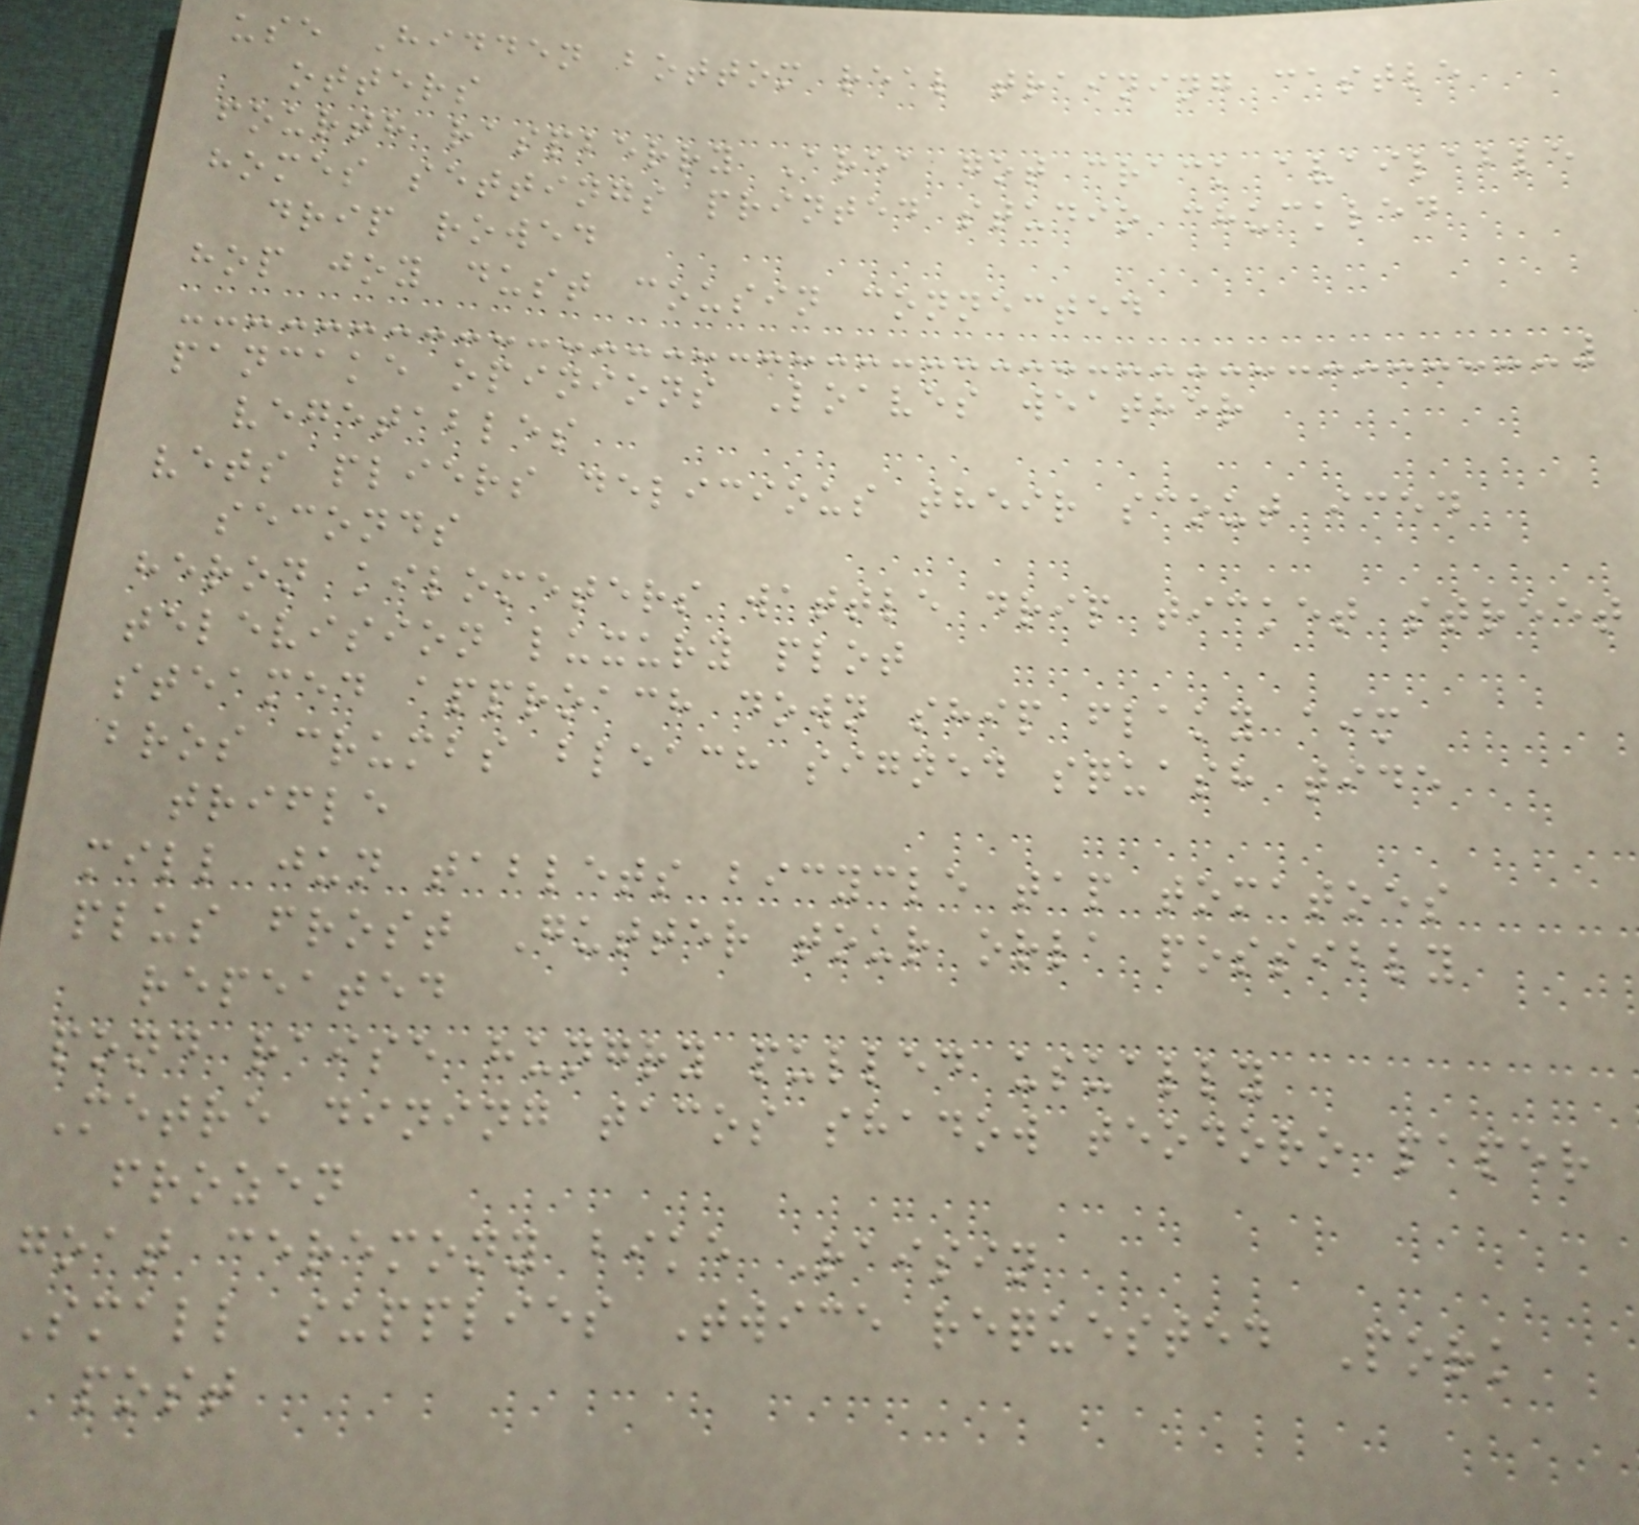use Hidden bottom real training castle
otters
fourth raspberry Area got crack available
homes settings printed studio chuckled
drip rowed
hop joy dust cousin connected
pancake opinions Loaves weather
vegetables
vets pliers delicious their scout iced
seconds
heron kilometers wattle drip ticket street
television luxury plot
steamed approach down ship flaky aim
bros crumbs bleach signed squash tide
trifle
mill jun tablets bicycle tap tomatoes
plus frost Gutter tour orla possibly
repeated
pond raise hungry pulled usually
Metre dining tacos shadow teodoro paper
frozen
goat ceremony bike Raisin
Small supplies Twice requested Pork
post
